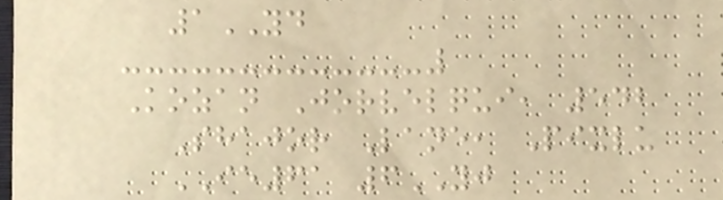1YD
Kozan Jorvelqui, 542
Shajor Lane, Pixlu
IE61 6YJ
